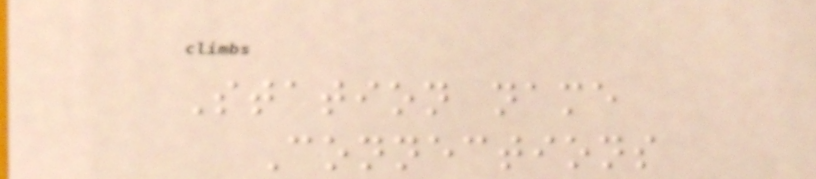Station name
Connections
